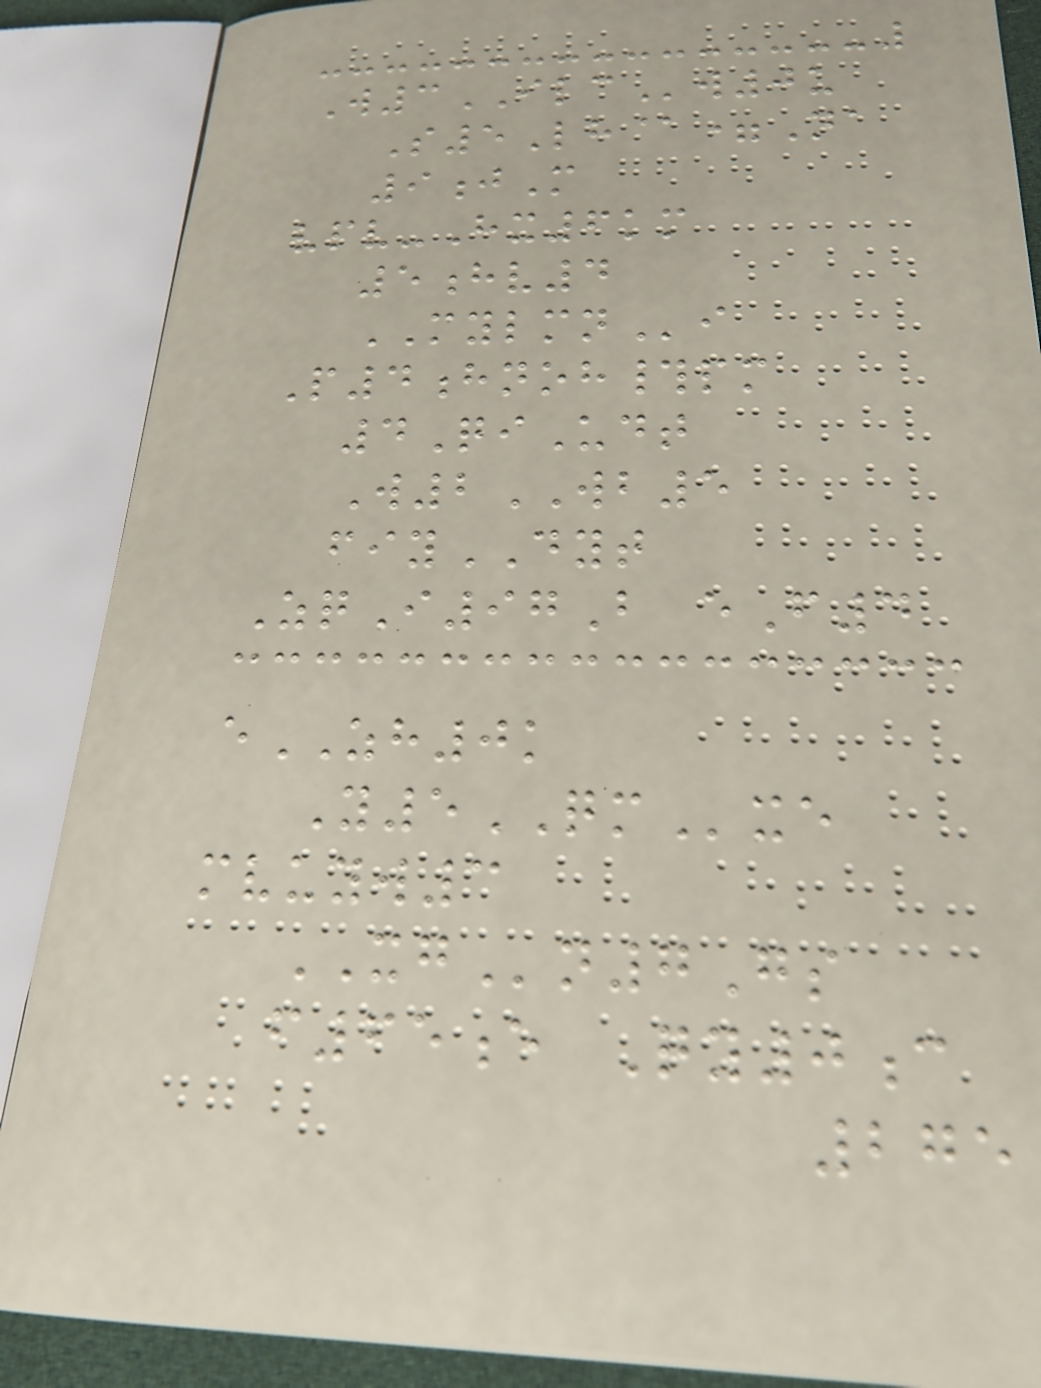W3ILCw0u
S5Lh@=Na
9jM
vpv-Hx6km
5hv4
MYLMNi
P4hnoh#pm
4QiUdt
W2WB5
fiyDYT
ZqI97B eF4
eZH0k
Y5QMxe
mvuyw3
XGn7Gs
f65e Qy0c
275
